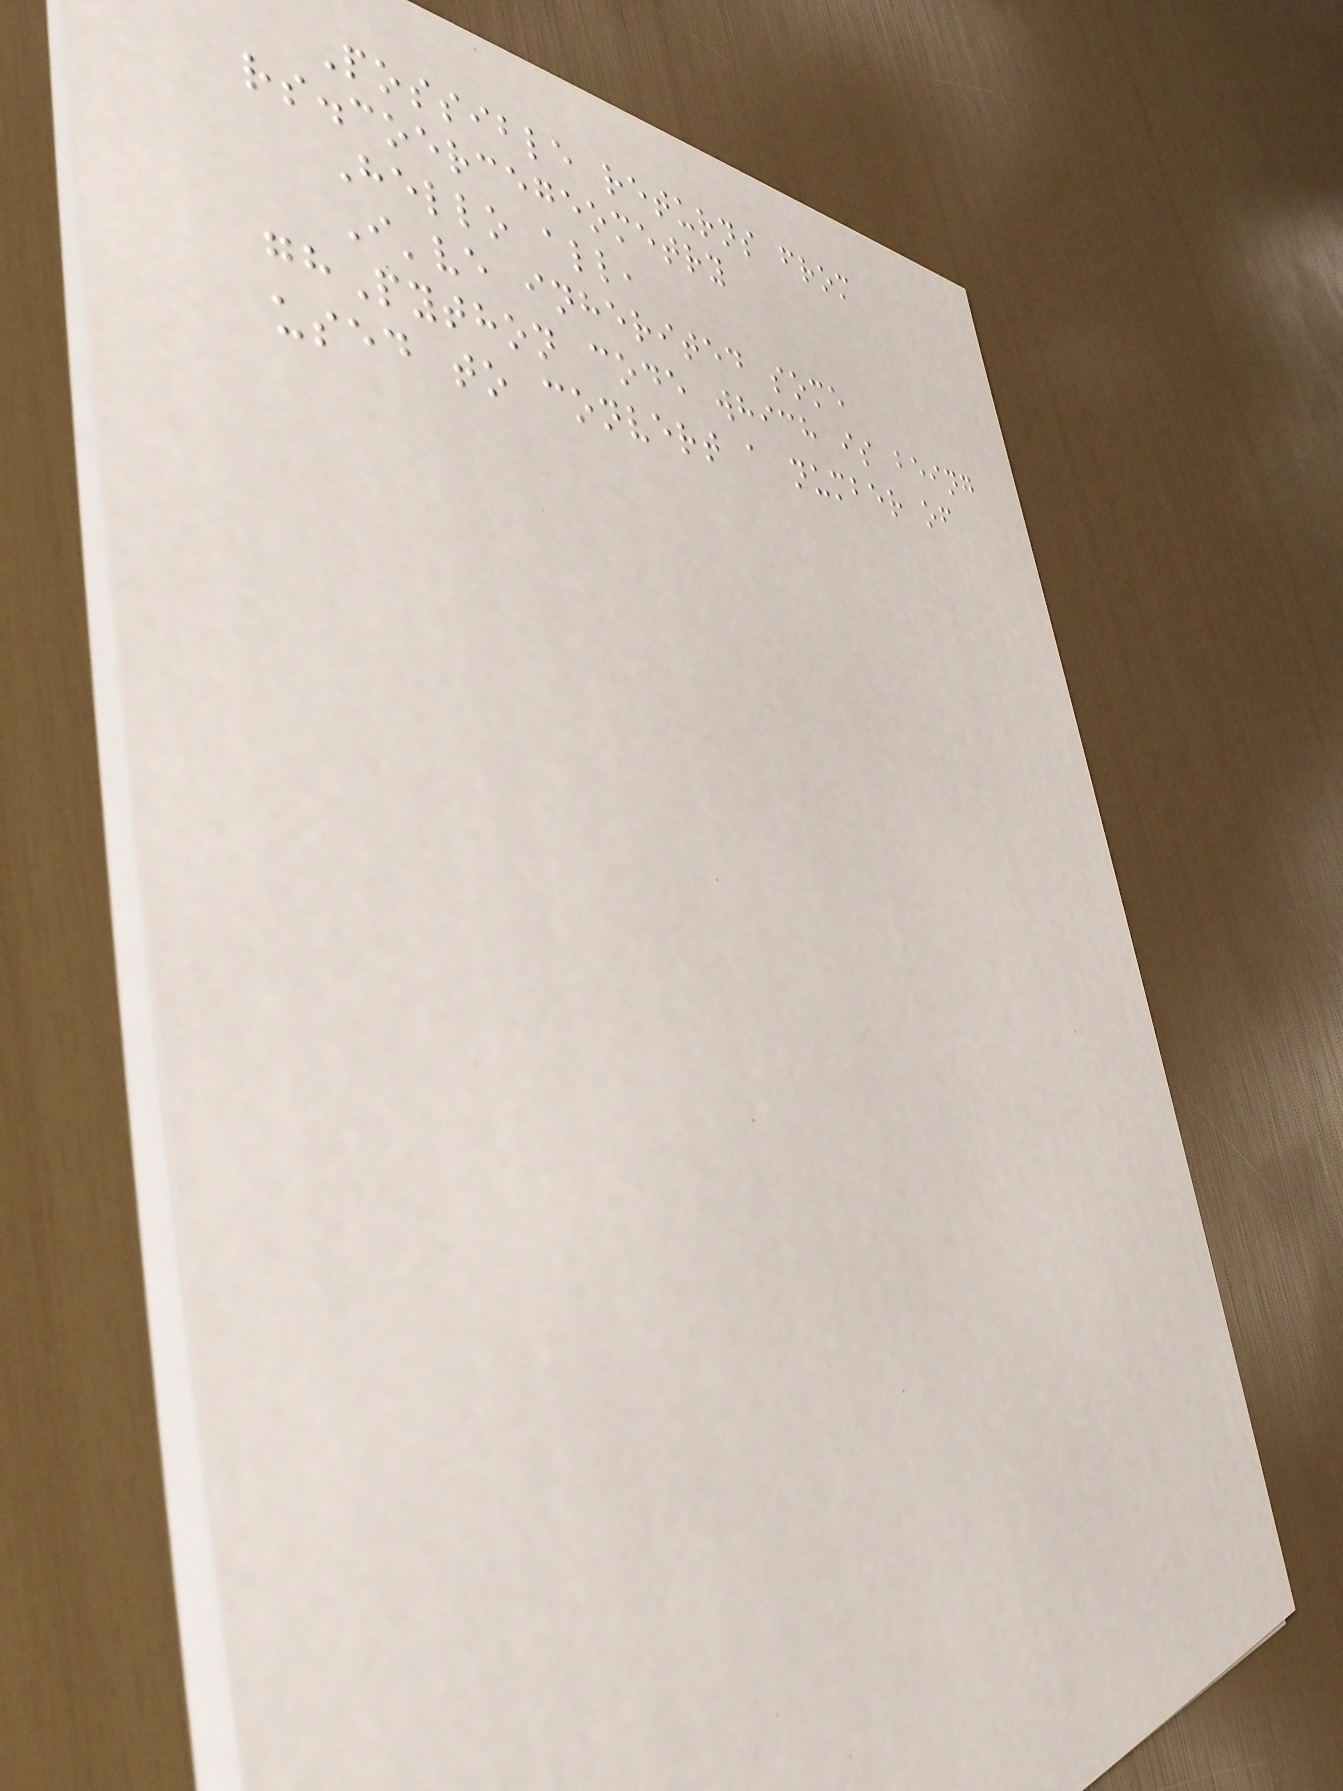Possible returns from
rs.coercegeometry
Hello all,
I've inherited some
ghPython code which is being
used to convert a number of
